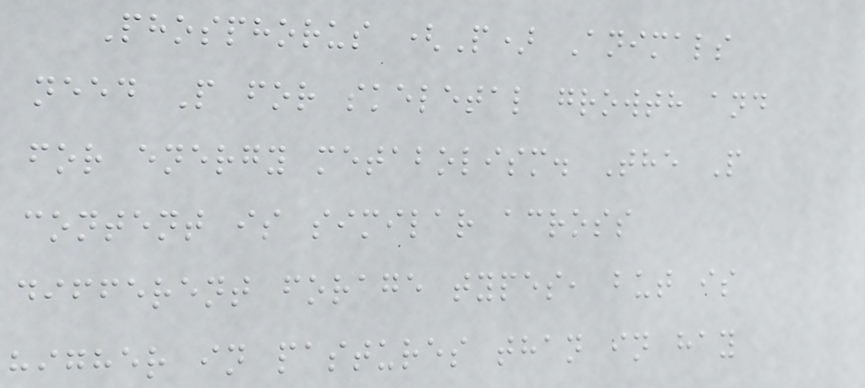Phosphorus (P) Animals
need P for skeletal growth and
for energy metabolism. The P
content is similar across
different forage types, but is
higher in pastures than in hay
